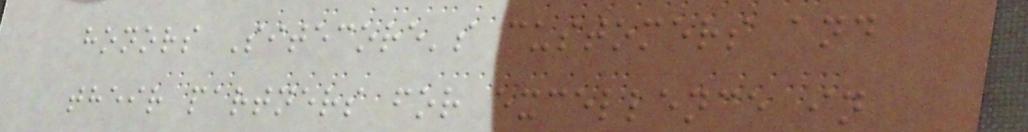honors Sitecore's customers and
their partners for excellence in
